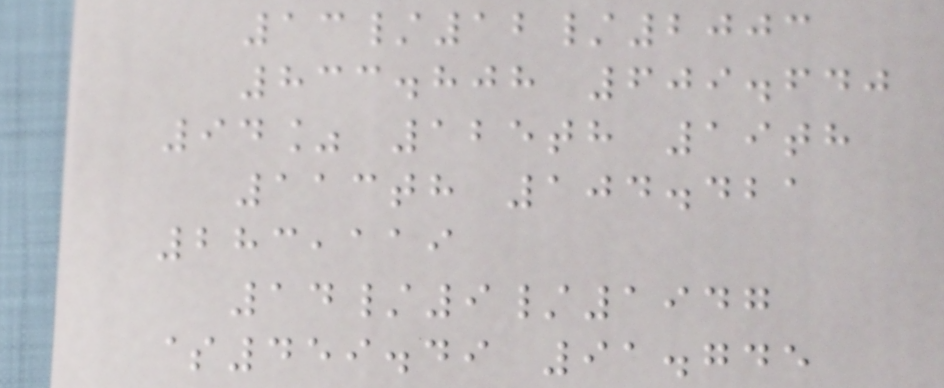13/12/2003
833.808 609.640
94% 125th 19th
113th 104.421
283,119
14/9/1947
$459.49 91.745
